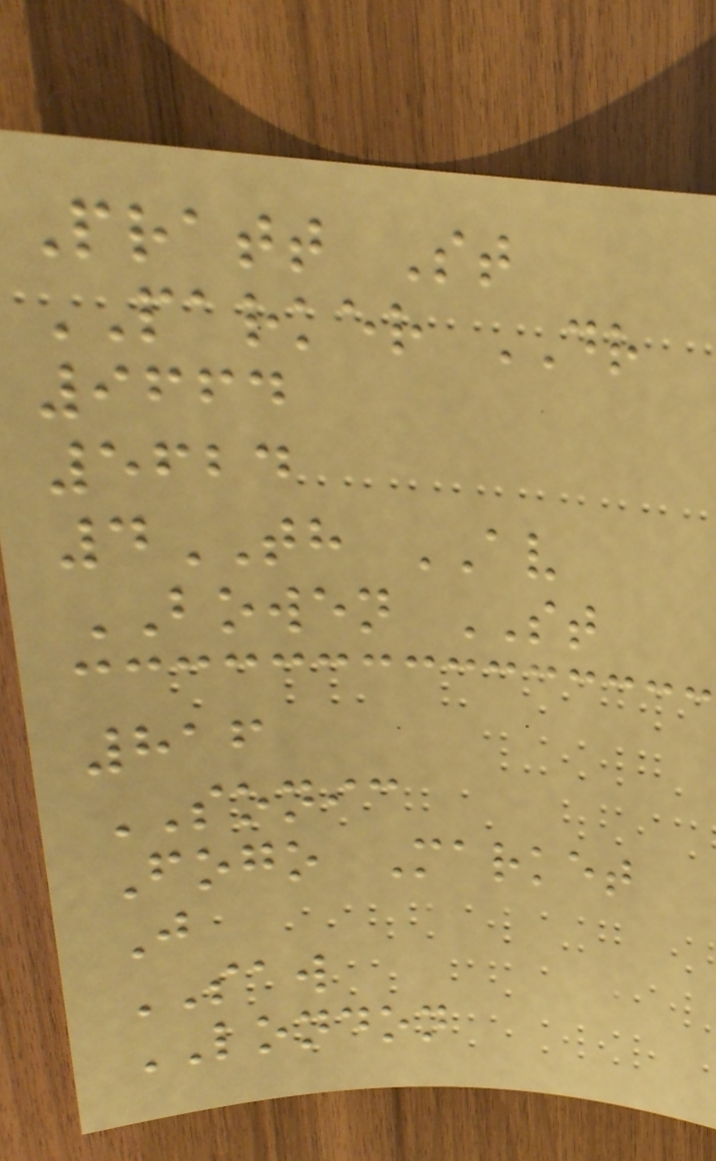Pratt St
PARKER DR
9664
5624
4TH AV
BOWEN ST
816
SONIC
Fogo Market
J
SAW
LONDON
